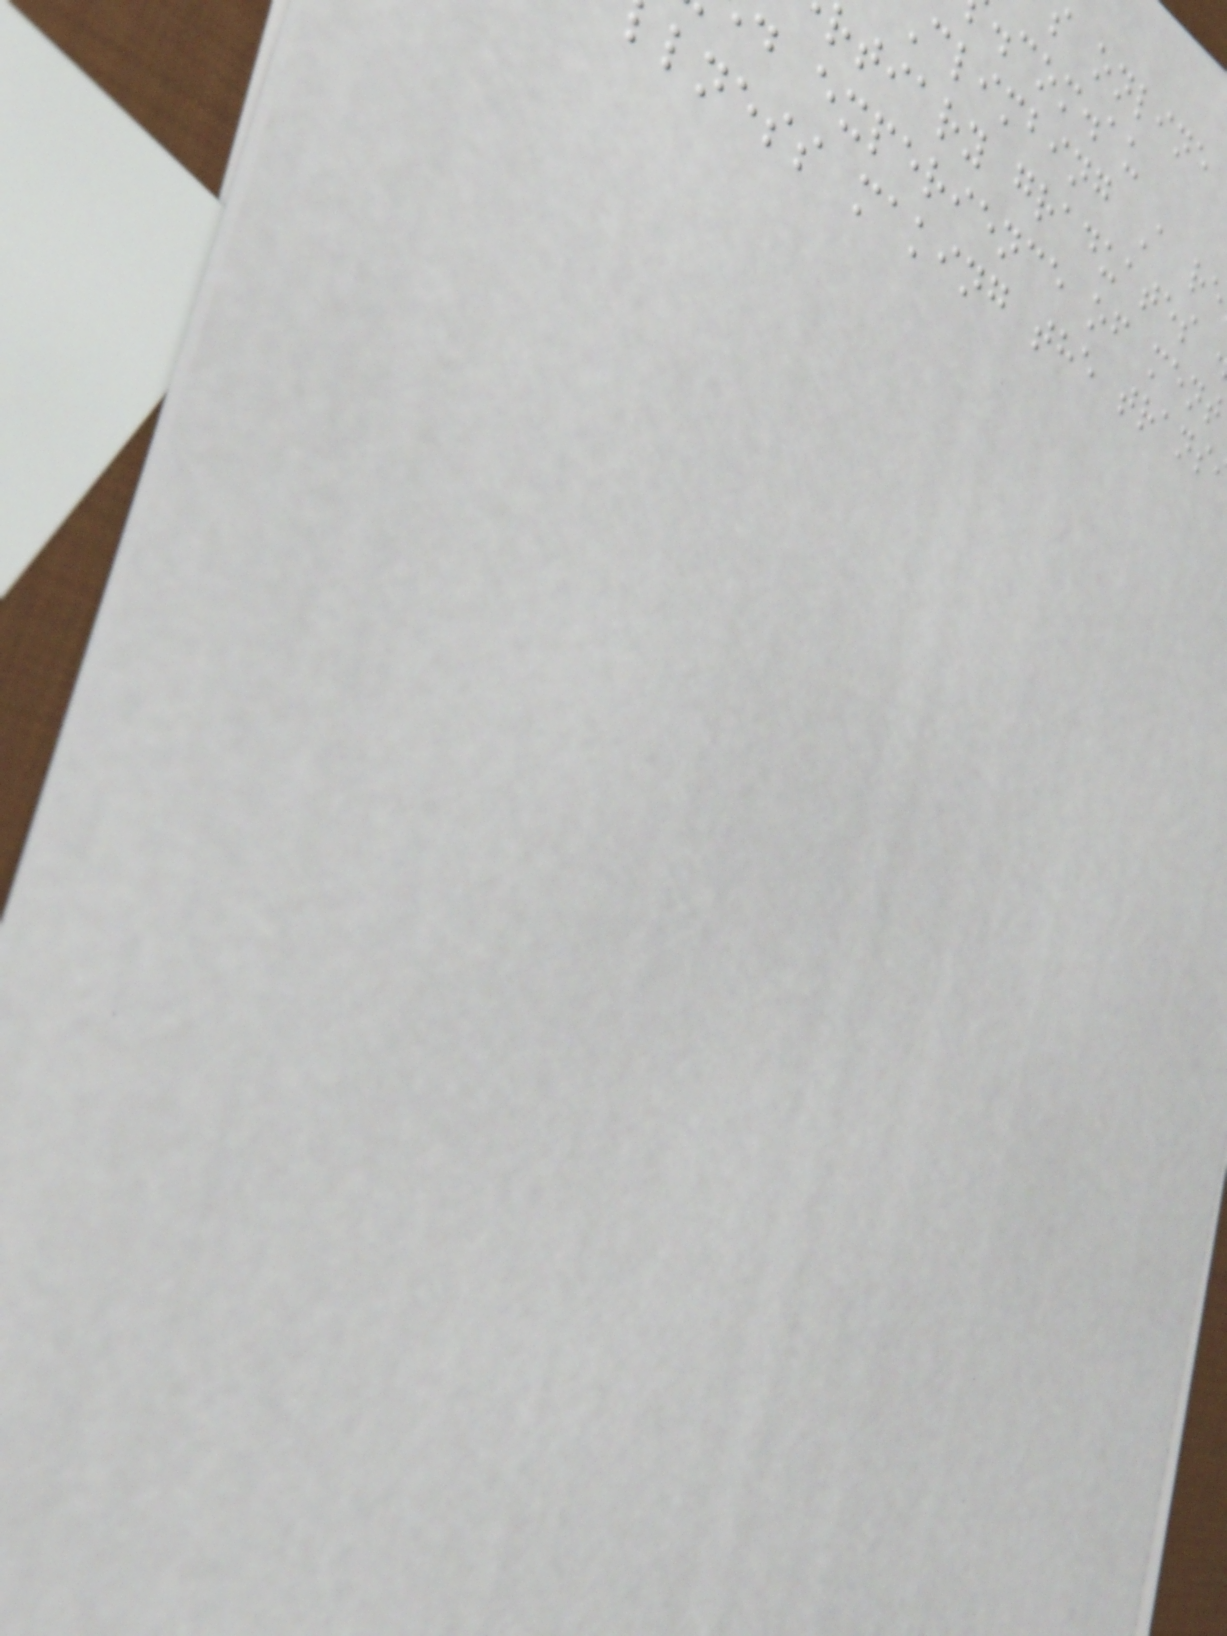.com.au
climbing A re
rtiary graduates
d experience of ment
lness making the trans
